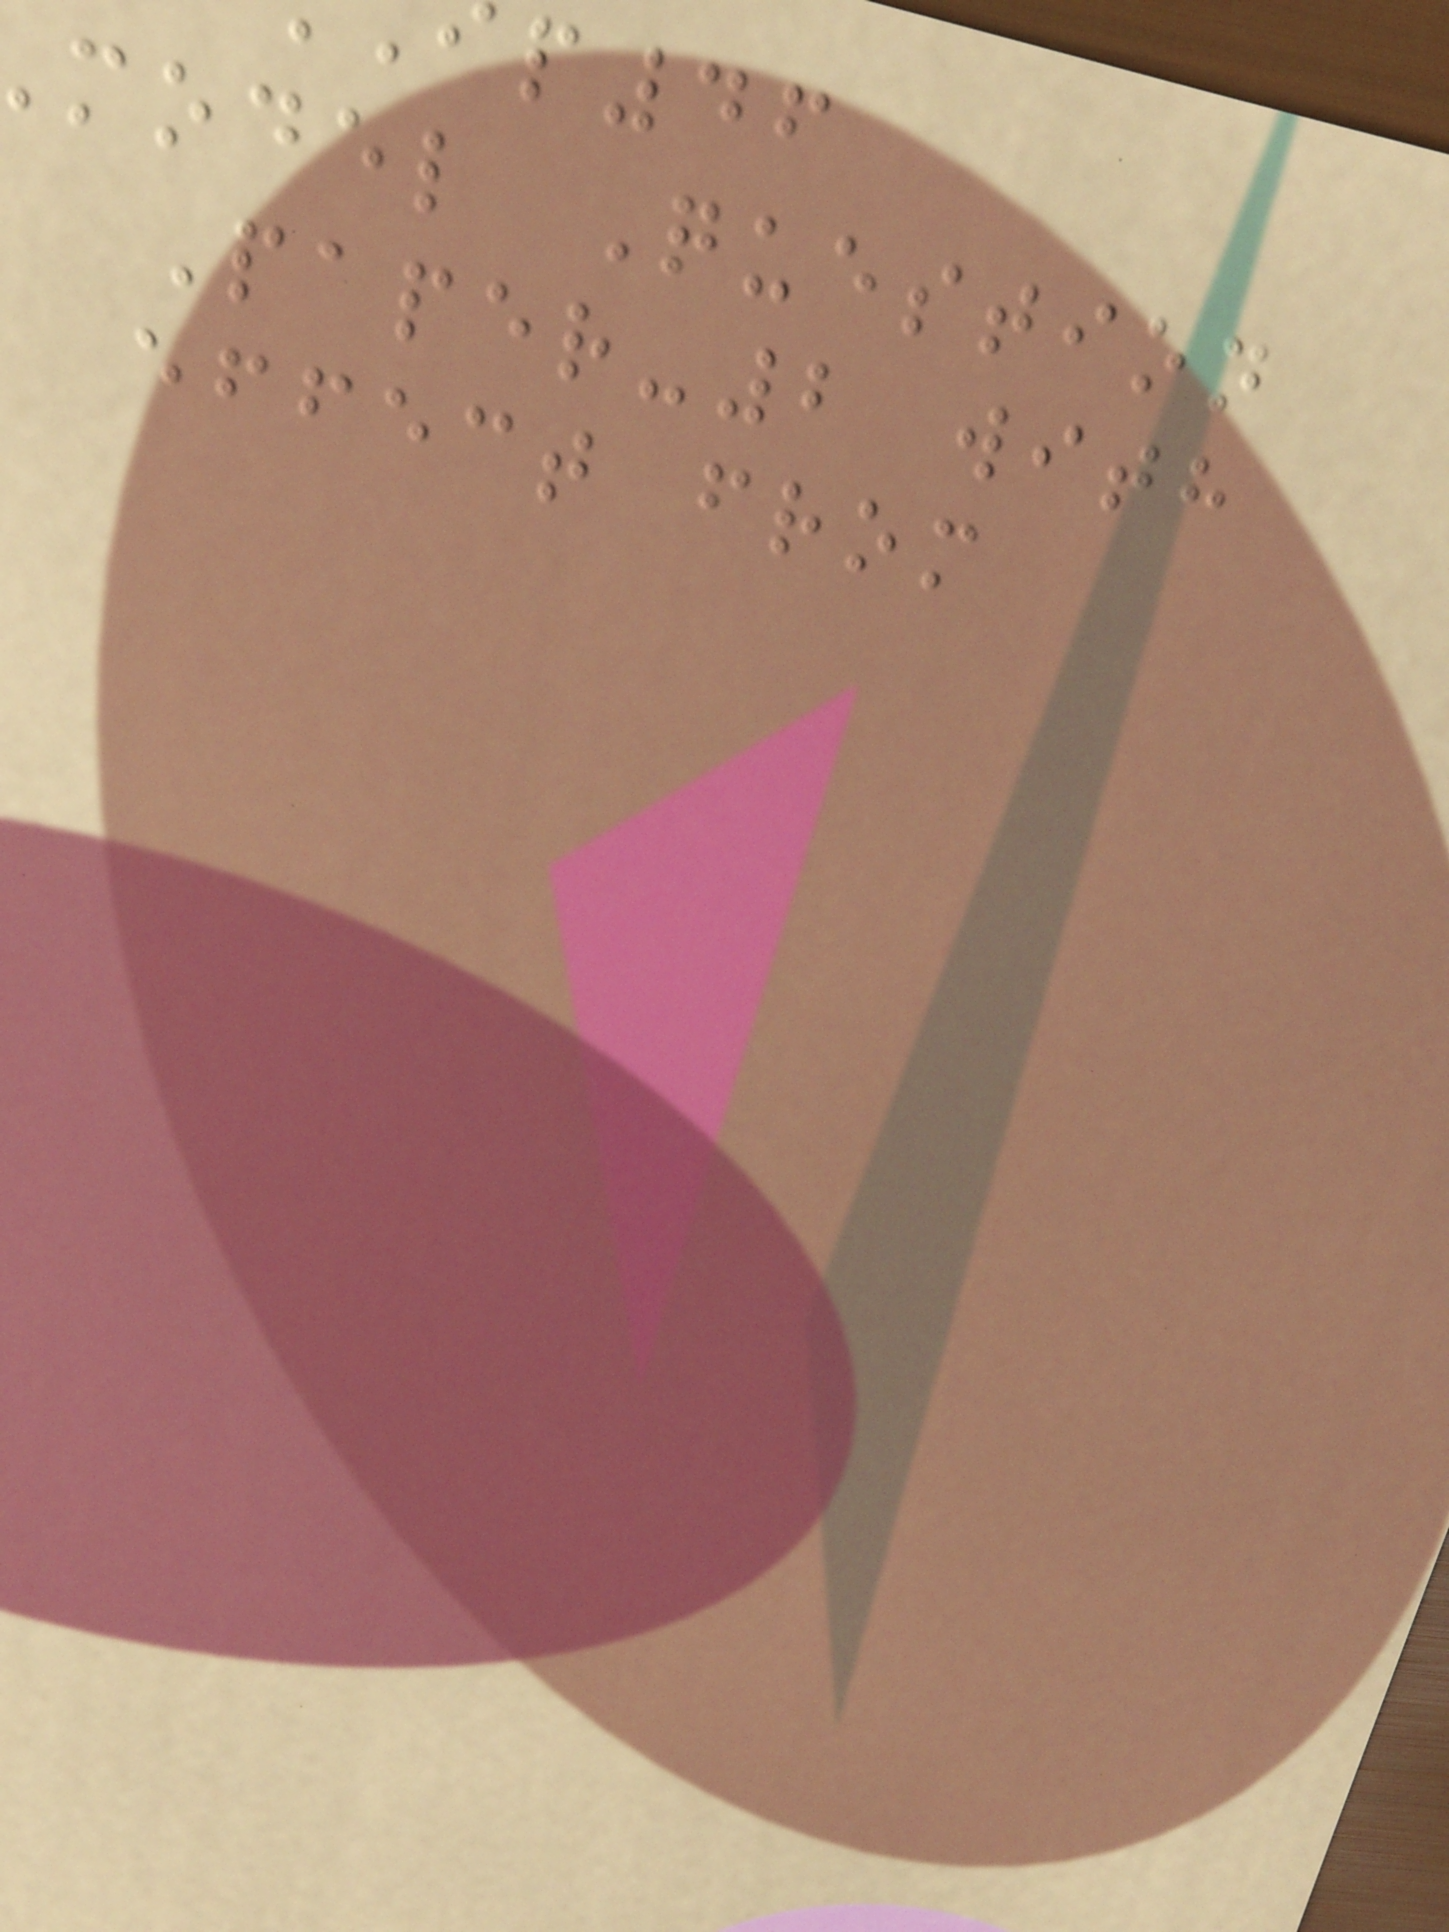p46
model Question
Paper-2 with
effect from
